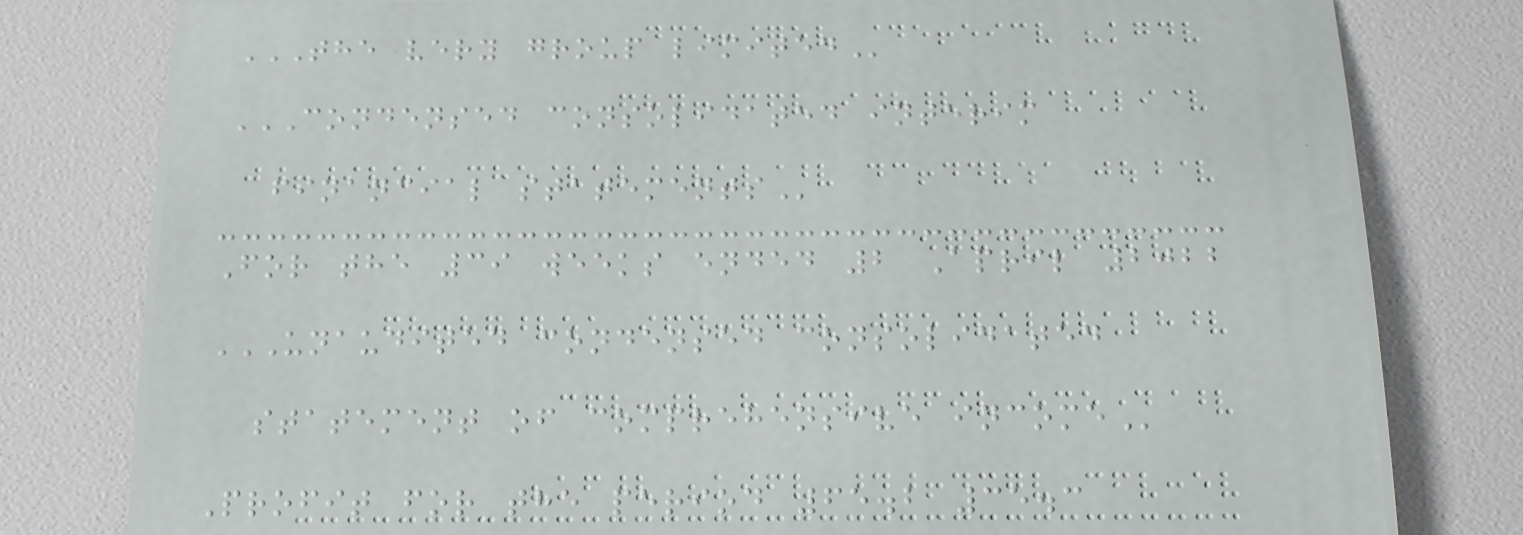THE VERY GROUP LIMITED
CONDENSED CONSOLIDATED INTERIM
FINANCIAL STATEMENTS
For the 39 weeks ended 2 April 2022
UNAUDITED CONDENSED CONSOLIDATED
STATEMENT OF COMPREHENSIVE INCOME
Profit for the period 65.2 35.3
